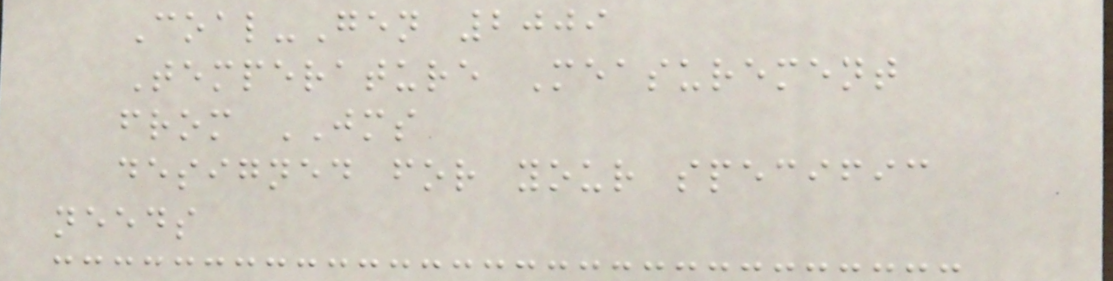Coal-Gen 2009
Temperature Measurement
from JMS
designed for your specific
needs
